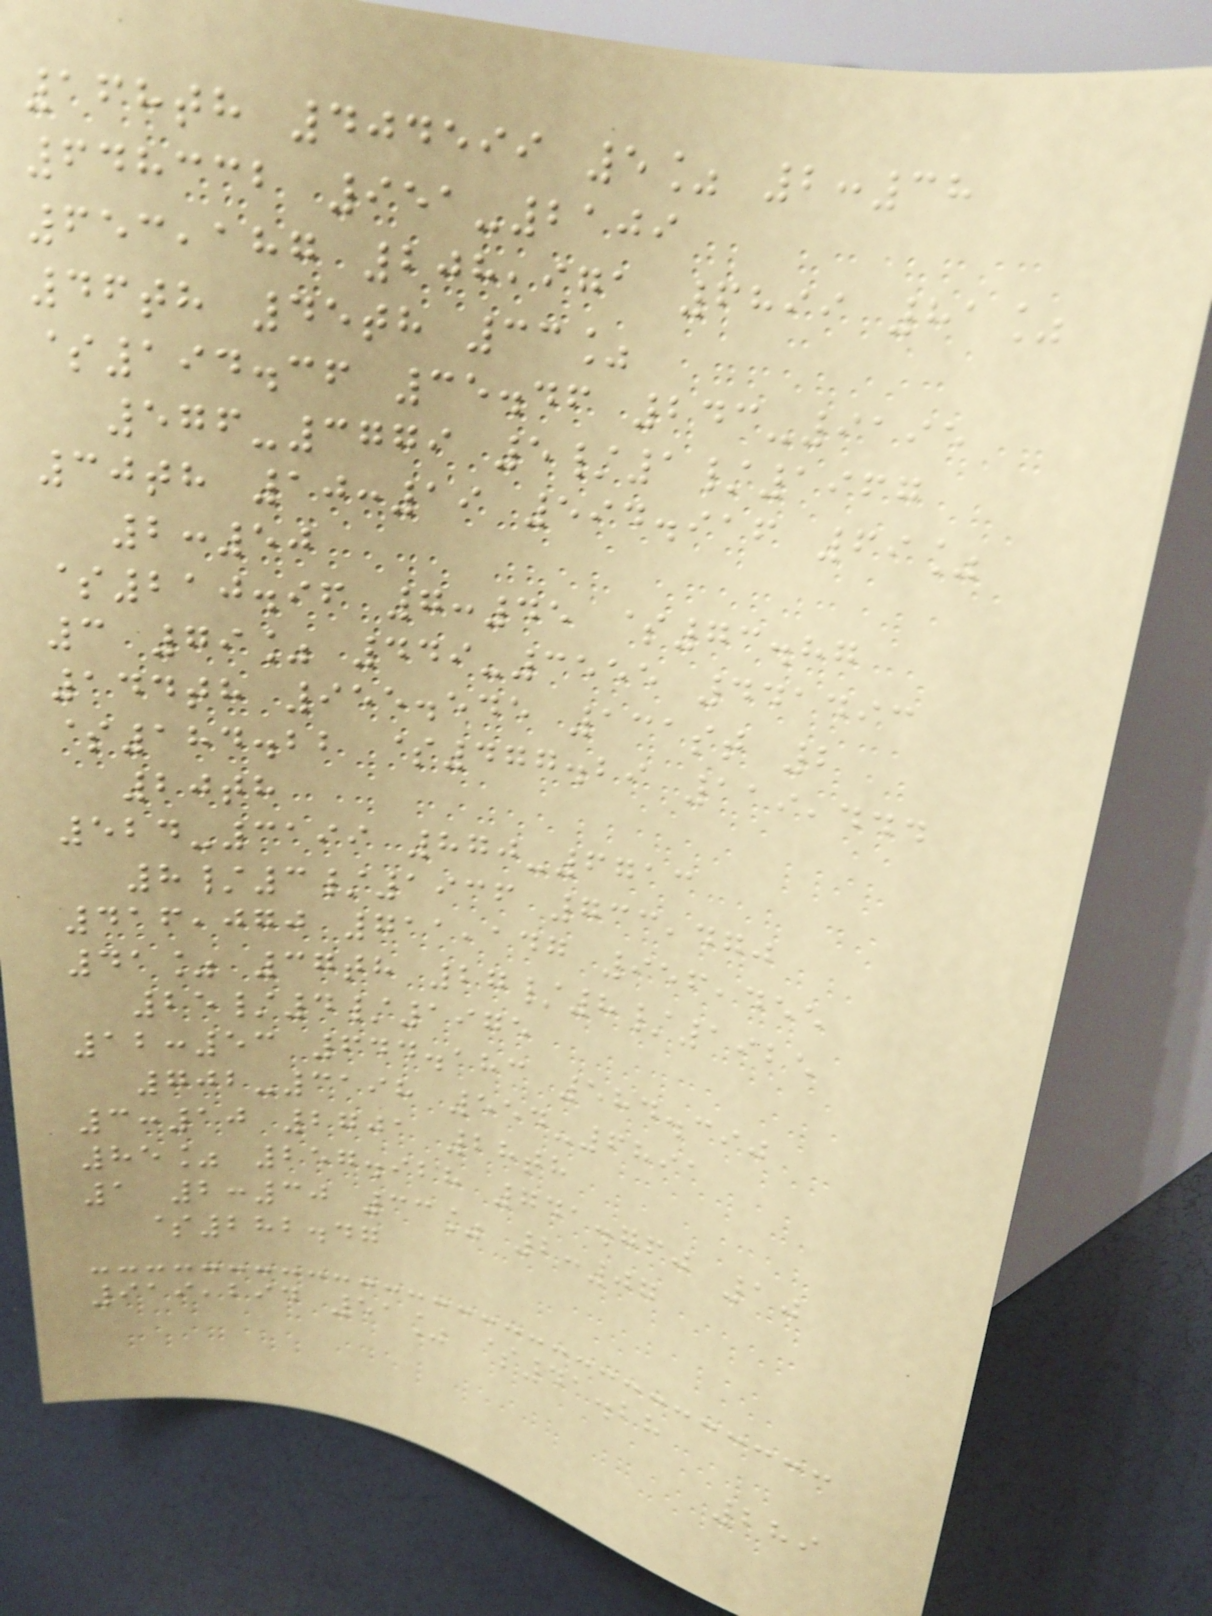168th 404599 5% 2:38
648332 951-2109
653,187 208,971 6899 81%
46th 45th 33%
$194.36 35.46 243-9195
576-3779 5/1/1967
30th 10:19 594.916 69%
2:50
$210.96 7:45 $73.87
3 79% 449-3555 441493
144th 955.545 131st 2
$184.22 $477.29 119,444
20th
524-3199 870-6713
8/3/1936 733,470
416,070 711,147 956,455
41% 37th 27/8/1925
25/4/1975
12:53 644.183 584.390
702-3198 554-6891
3:10 2701 28th
85% 257.928 741.760 10
1 2:30 33% 2:07
$282.47
919,294 51% $41.28
289
